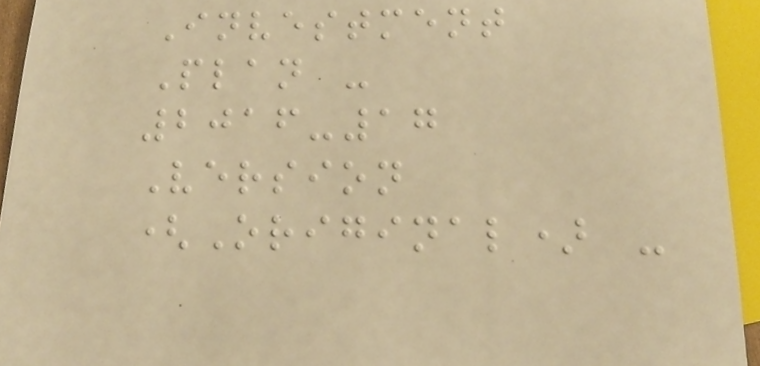Investment
Plan -
2016-17
Version
(Original) -
